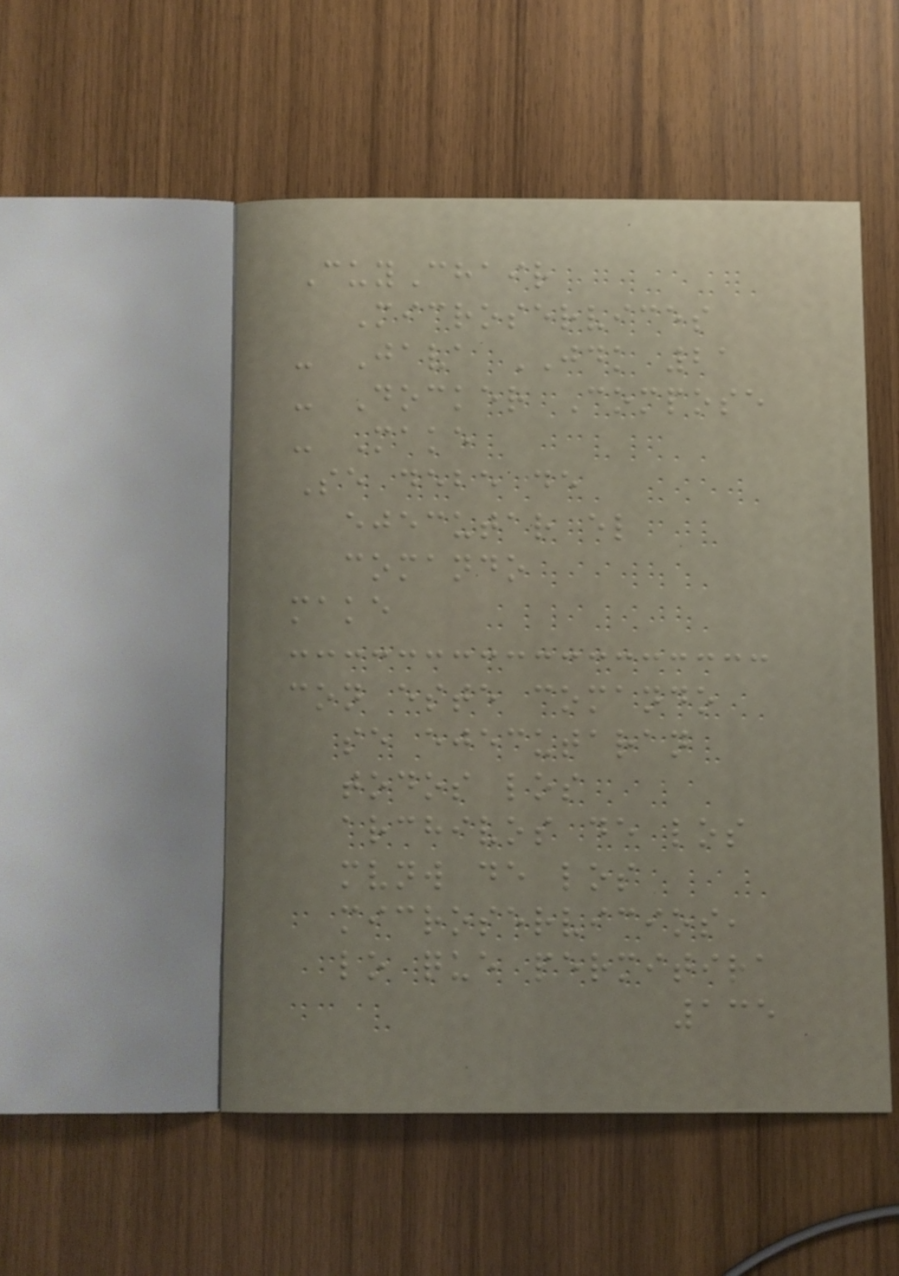CuyChair
Microservices
- Java JDK 21
- Docker Compose
- Make
Se debe de
ejecutar el
comando
make
con este comando
se ejecutaran
todos los
archivos de los
mvnw de los
microservicios,
lo que permitira
135
